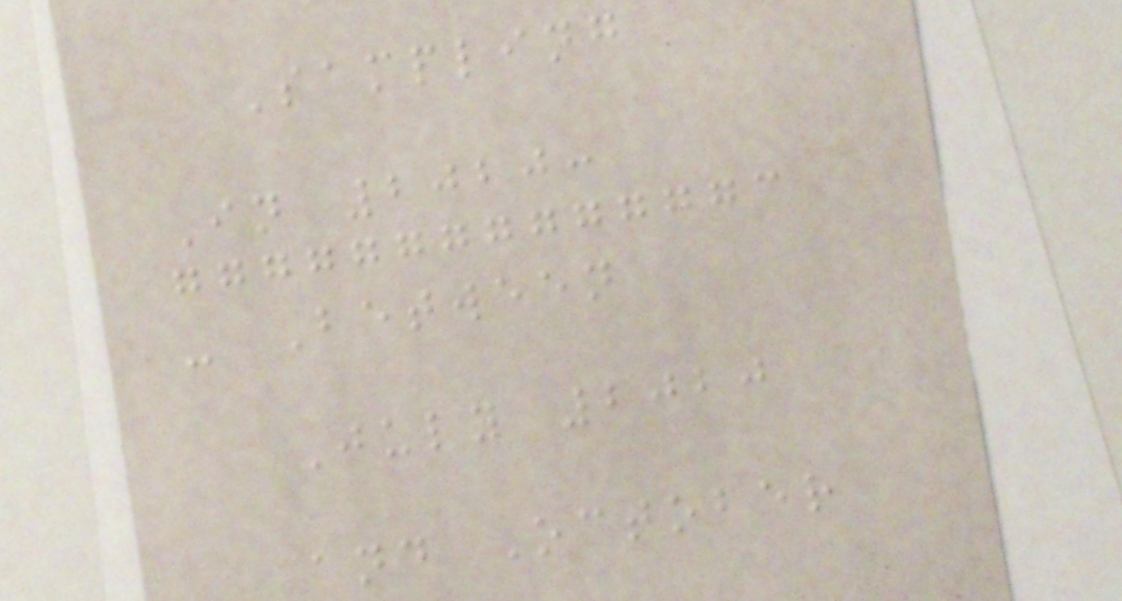Sampling
In 2020:
- Between
July 2020
and October
